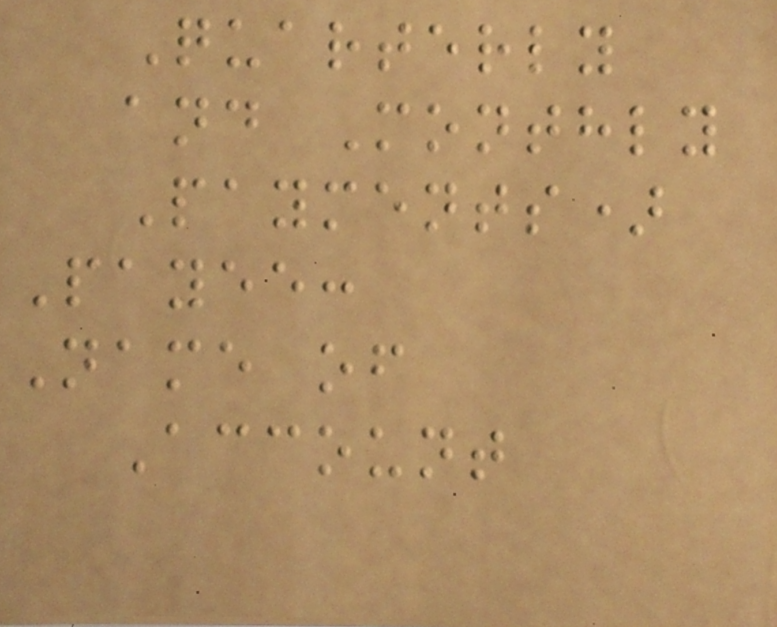Quarterly
and Monthly
Payments)
Payee:
Name of
Account
